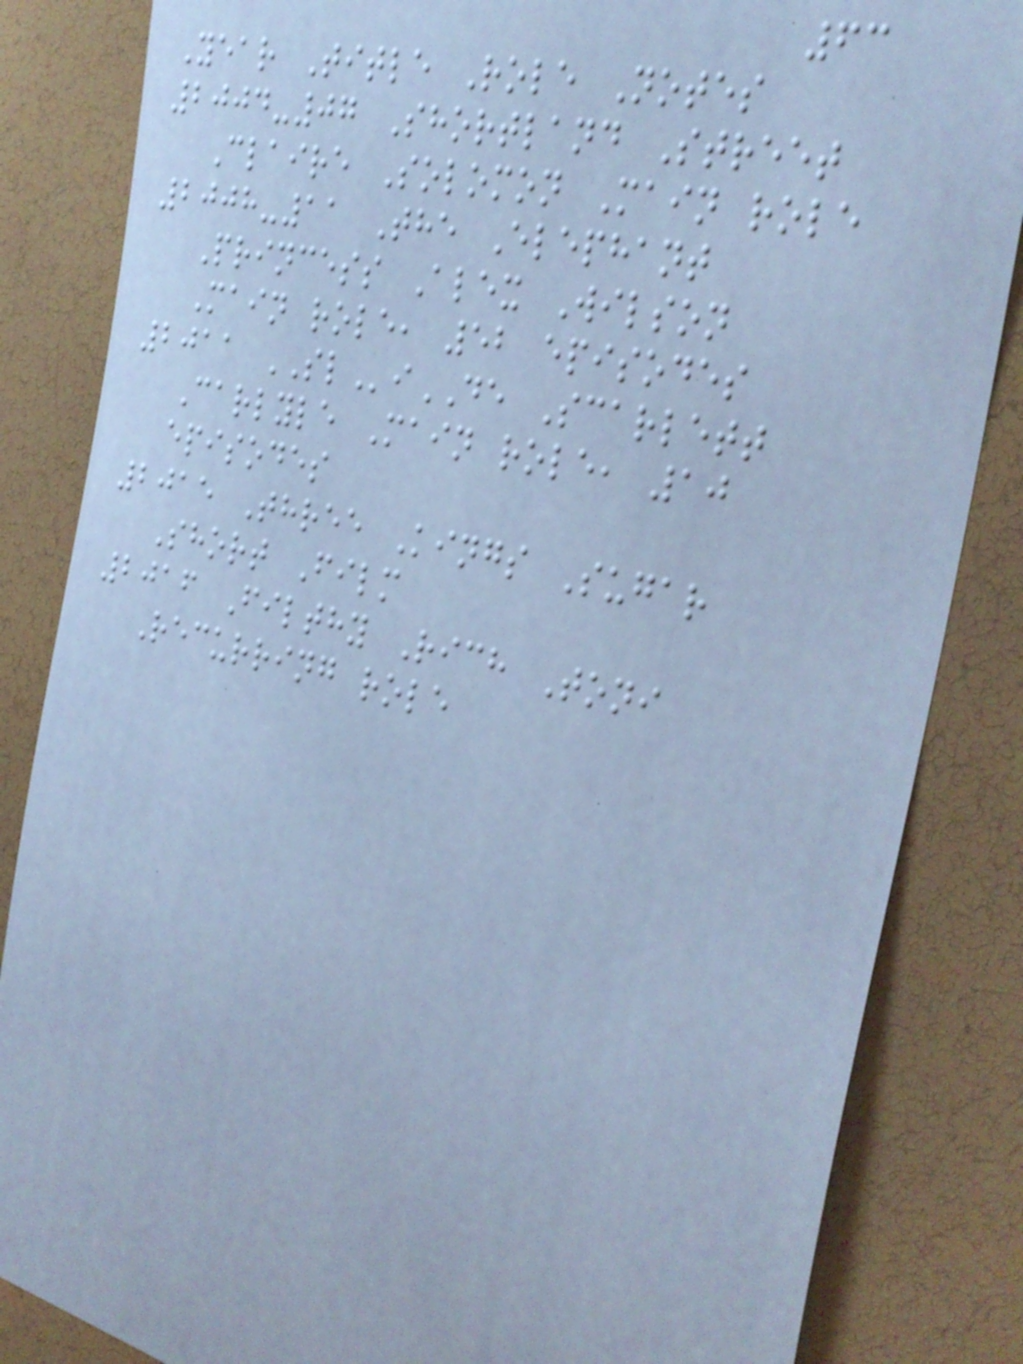63
Year Title Role Notes
2004-07 Shortland Street
Claire Solomon Main role
2008-11 The Elephant
Princess Alex Wilson
Main role, 52 episodes
2011 SLiDE Scarlett
Carlyle Main role, 10
episodes
2015 Three Kings Sugar
Short Film
2016 Filthy Rich Toni
Recurring role
